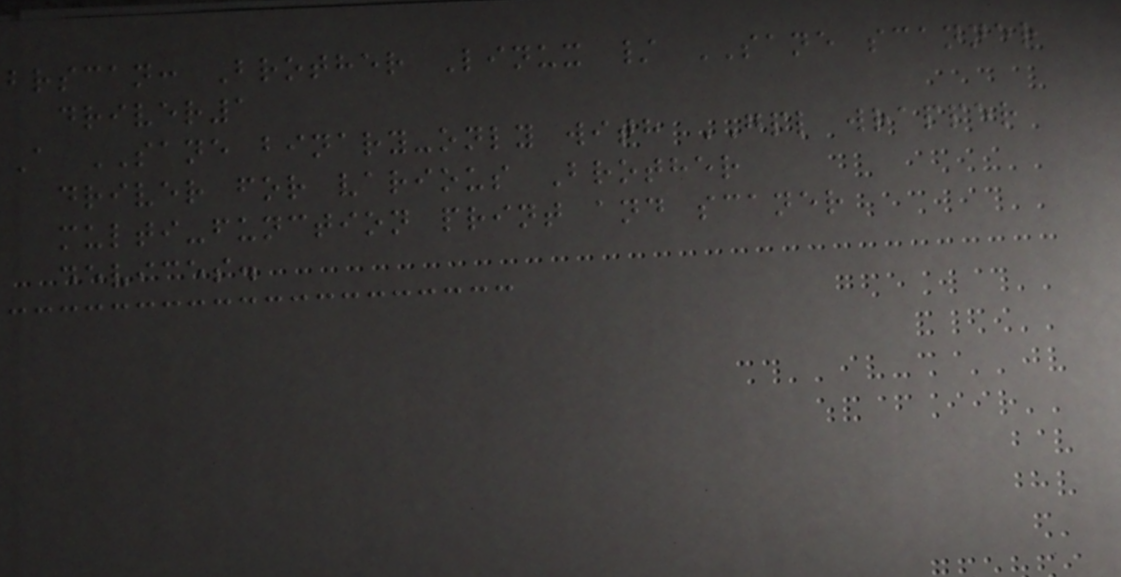brscan: Brother Linux / SANE scanner
driver1
A SANE binary-only with GPL wrapper
driver for various Brother
multi-function print and scaner
devices.
